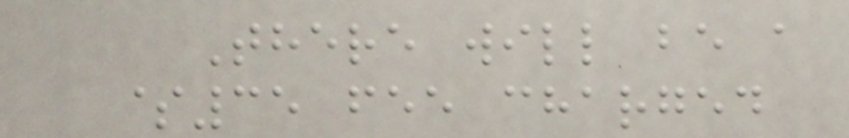There will be a
$35 fee charged
